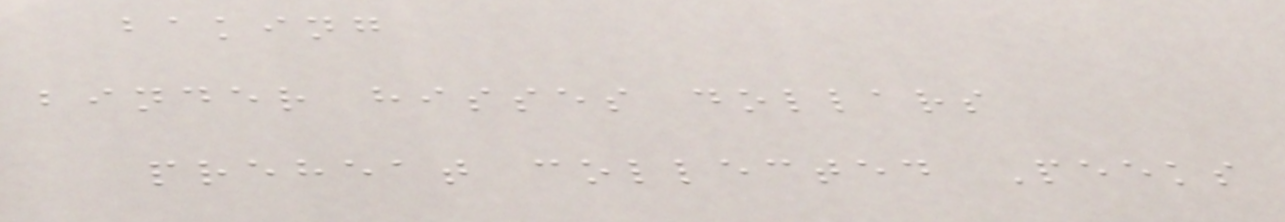baking
binder hisses dollars
preheat collected Peeks
